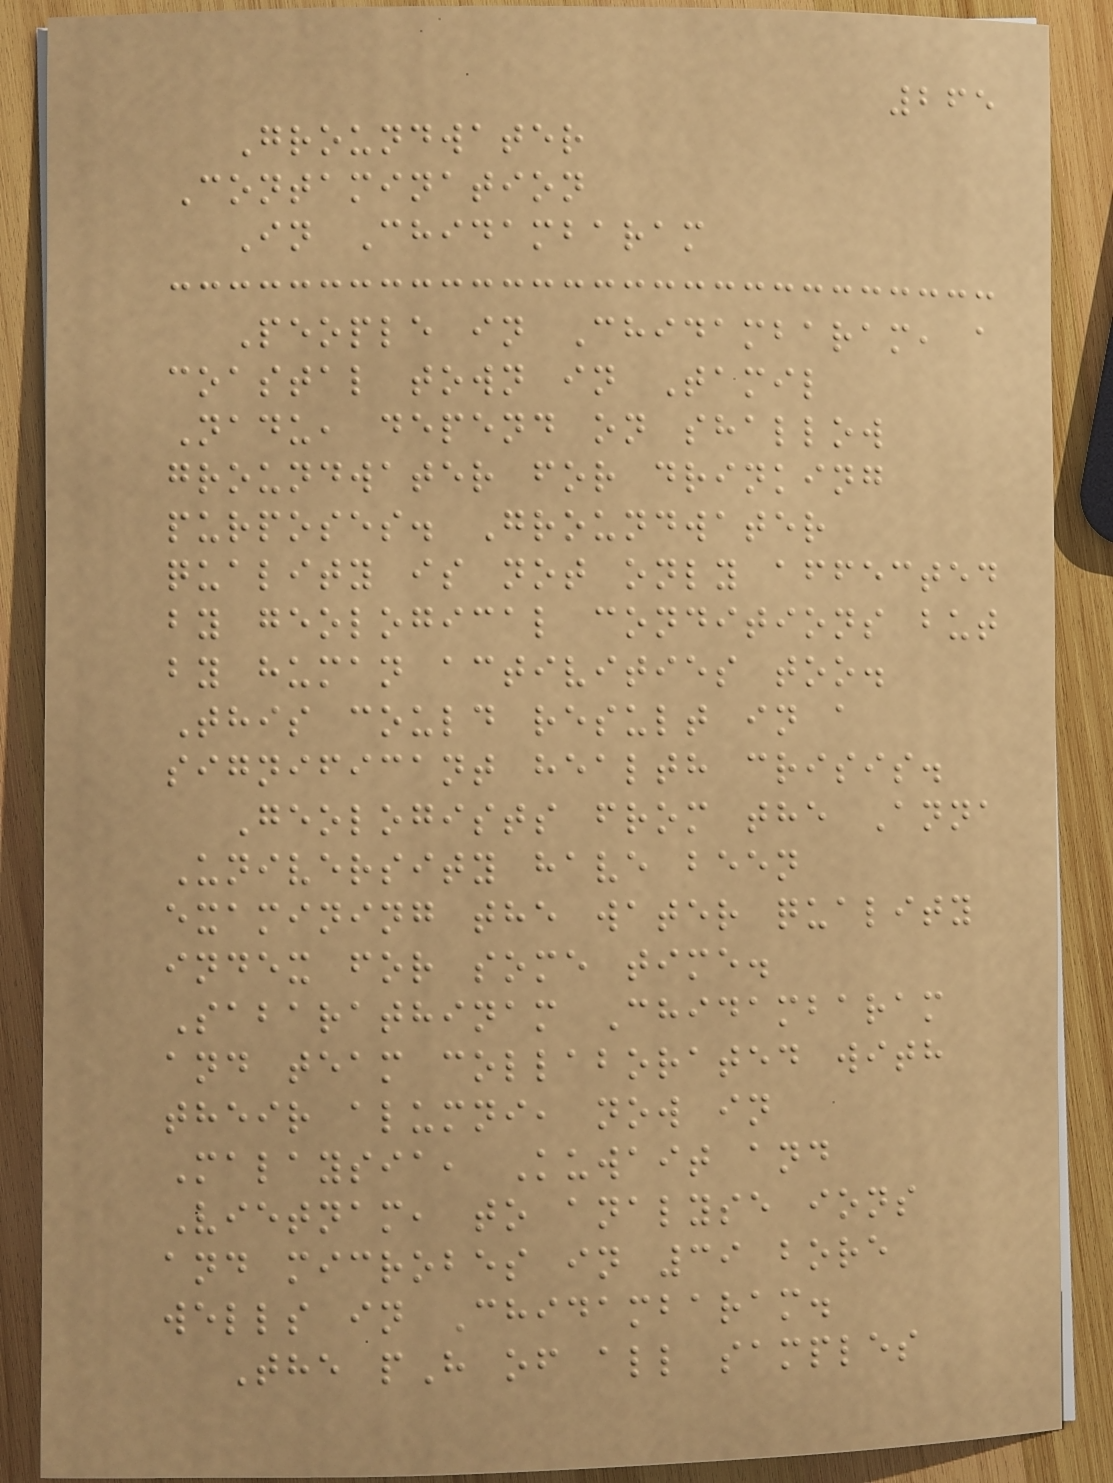265
Groundwater
Contamination
In Chidambaram
People in Chidambaram, a
coastal town in Tamil
Nadu, depend on shallow
groundwater for drinking
purposes. Groundwater
quality is not only affected
by geological conditions but
by human activities too.
This could result in a
significant health crisis.
Geologists from the Anna
University have been
examining the water quality
index for some time.
Sabarathinam Chidambaram
and team collaborated with
their alumni, now in
Malaysia, Kuwait and
Vietnam, to analyse ions
and microbes in 39 bore
wells in Chidambaram.
The pH of all samples
